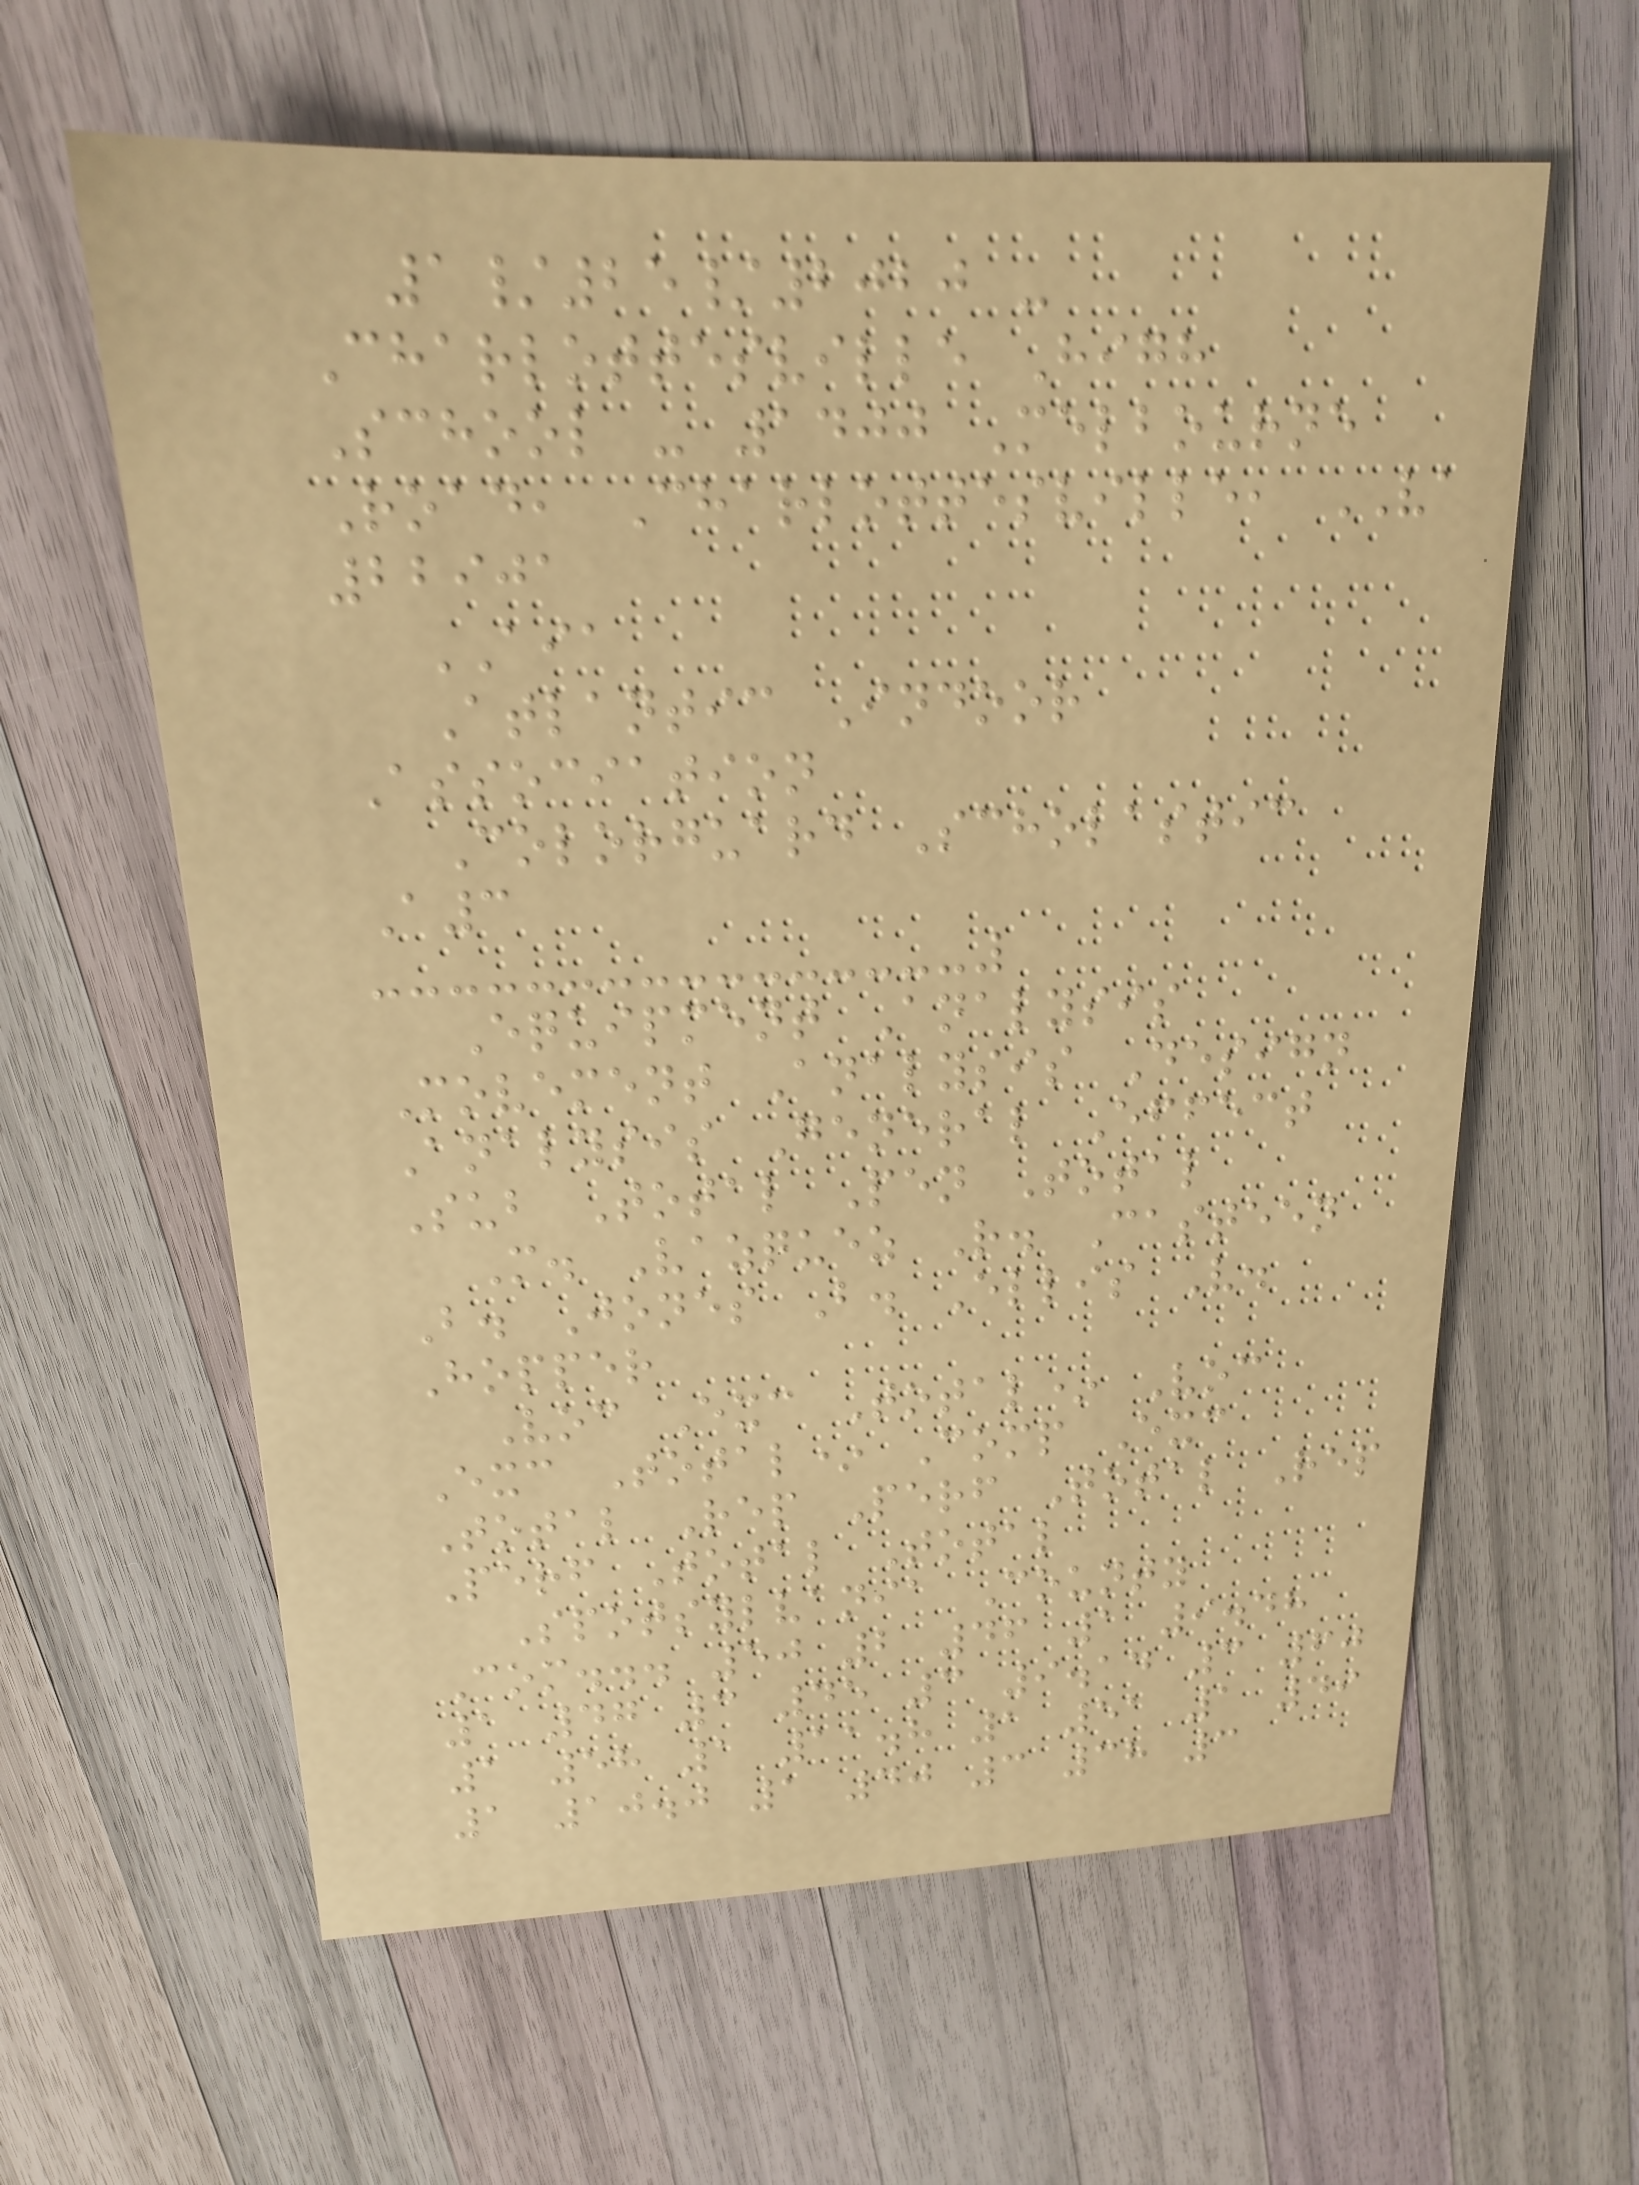1/25/2020 -
Charlottesville High
School - 1400 Melbourne
Road, Charlottesville, VA
22901
AIA
Atlantic Indoor
Association
Colorguard Scholastic
A3
Equipment Analysis
Movement Analysis Design
Analysis General Effect
Sub Total Pen Total
M. Vazquez R. Casteen
B. Jones B. Ellis V.
Hopper
Voc Exc Total* Voc
Exc Total* Comp Exc
Total Rep Perf Total Rep
Perf Total Total
Spotsylvania County
Com... 50 2 46 1 9.48
1 47 3 45 3 9.14 3 60
1 58 1 11.8 1 51 1 49
1 10.0 1 40 3 38 3
